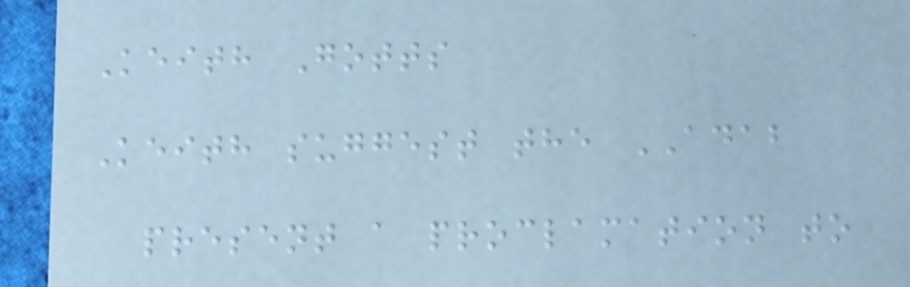Keith Gotts
Keith suggest the ADAB
present a proclamation to
